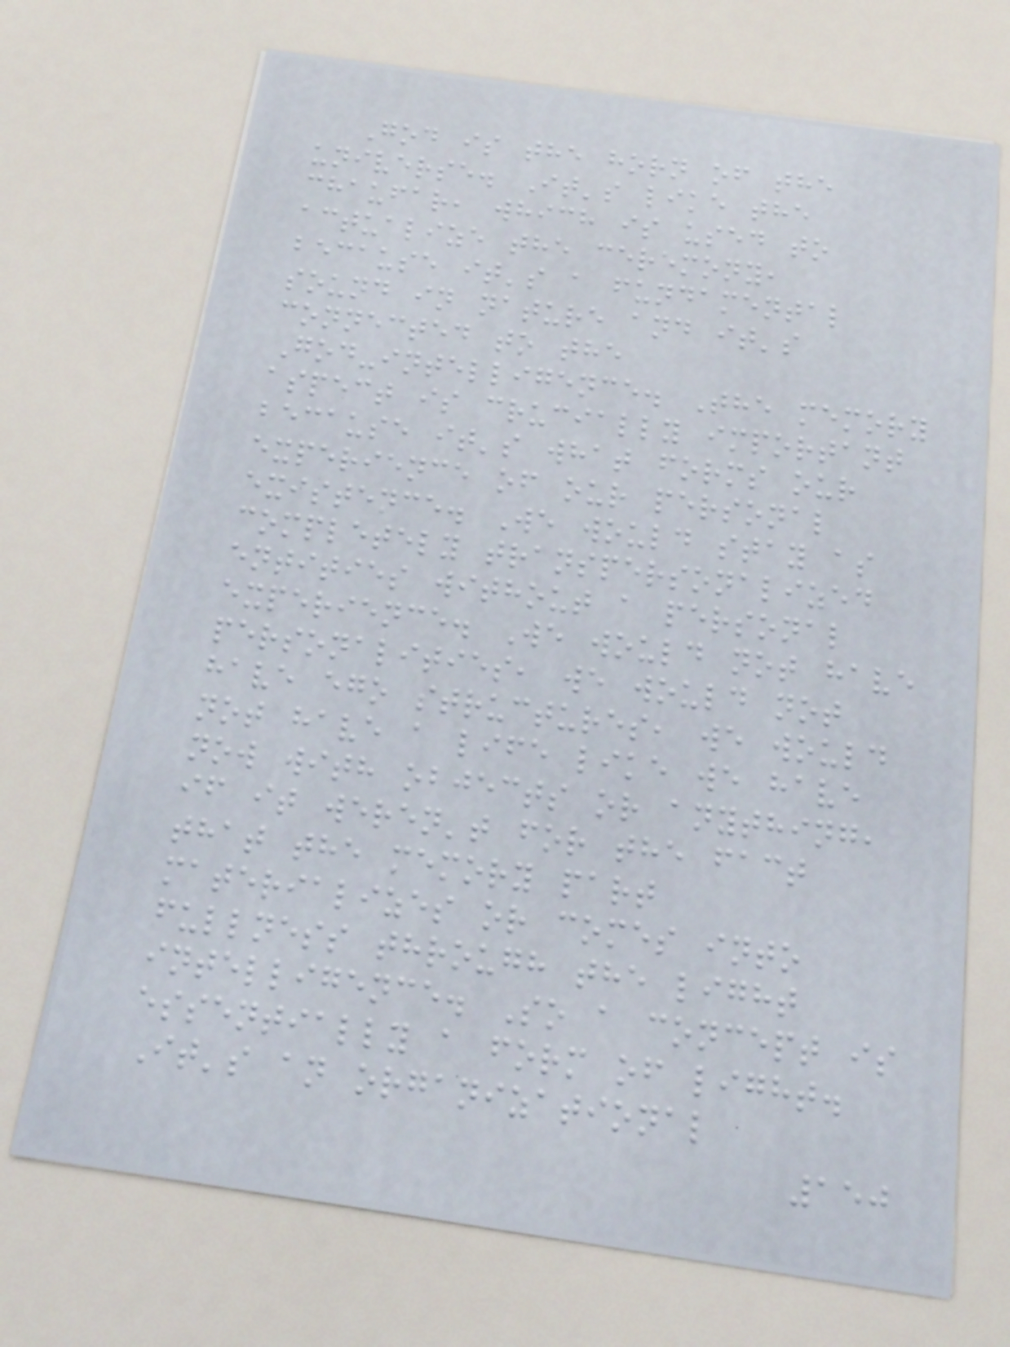God is the horn of the
universe. It's like the
chaufar, which is used to
actualize the ceremony,
because it's a fundamental
sound in nature and it's
connected to the
God-intelligence. The memory
aspect is crucially important
because it's what forms our
experience of our personal
existence. We would stay as
completely transpersonalized
entities without a personal
experience. We would not have
personalities, we would not
have ego structures, we would
not have a life like we have
now with objects or anything,
if it weren't for the fact
that the memory part
materializes or comes into
fullness through the light
intelligence. So a concept is
essentially a form of light.
It's an organizational
150
